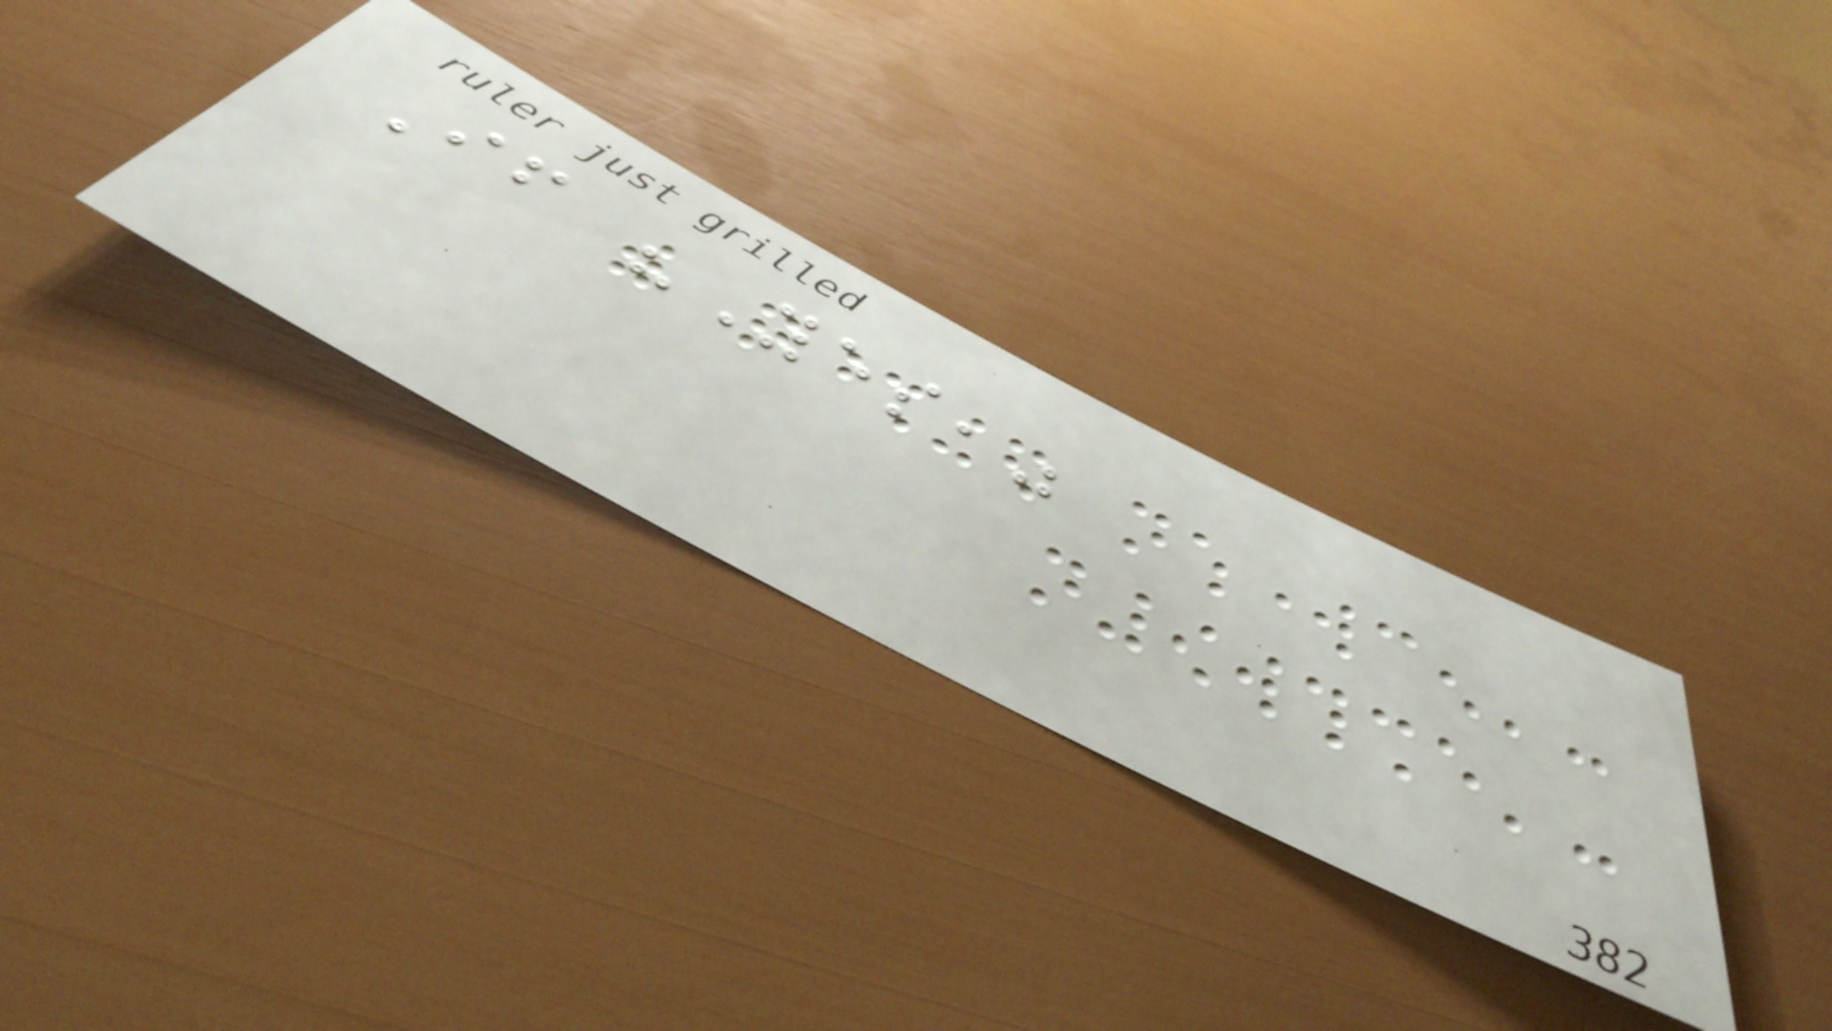If "Yes,"
